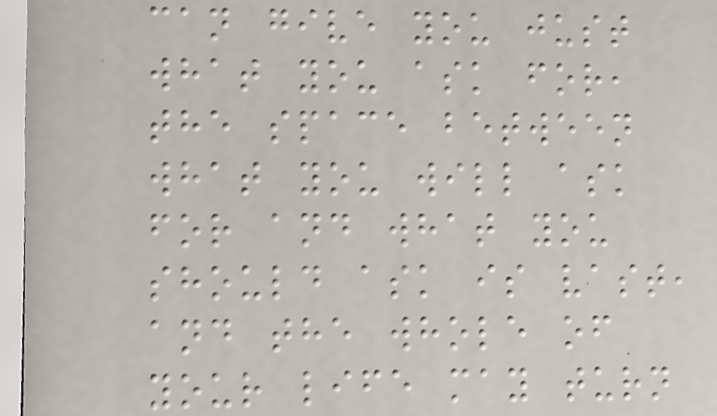can give you just
what you ask for,
the space between
what you will ask
for and what you
should ask is vast,
and the whole of
your life may turn
